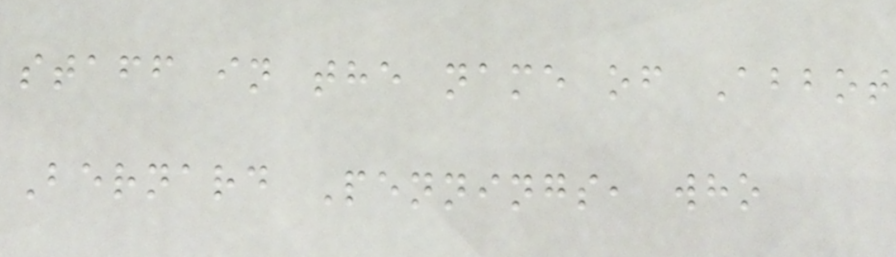staff in the name of Abbot
Bernard Pennings, who
